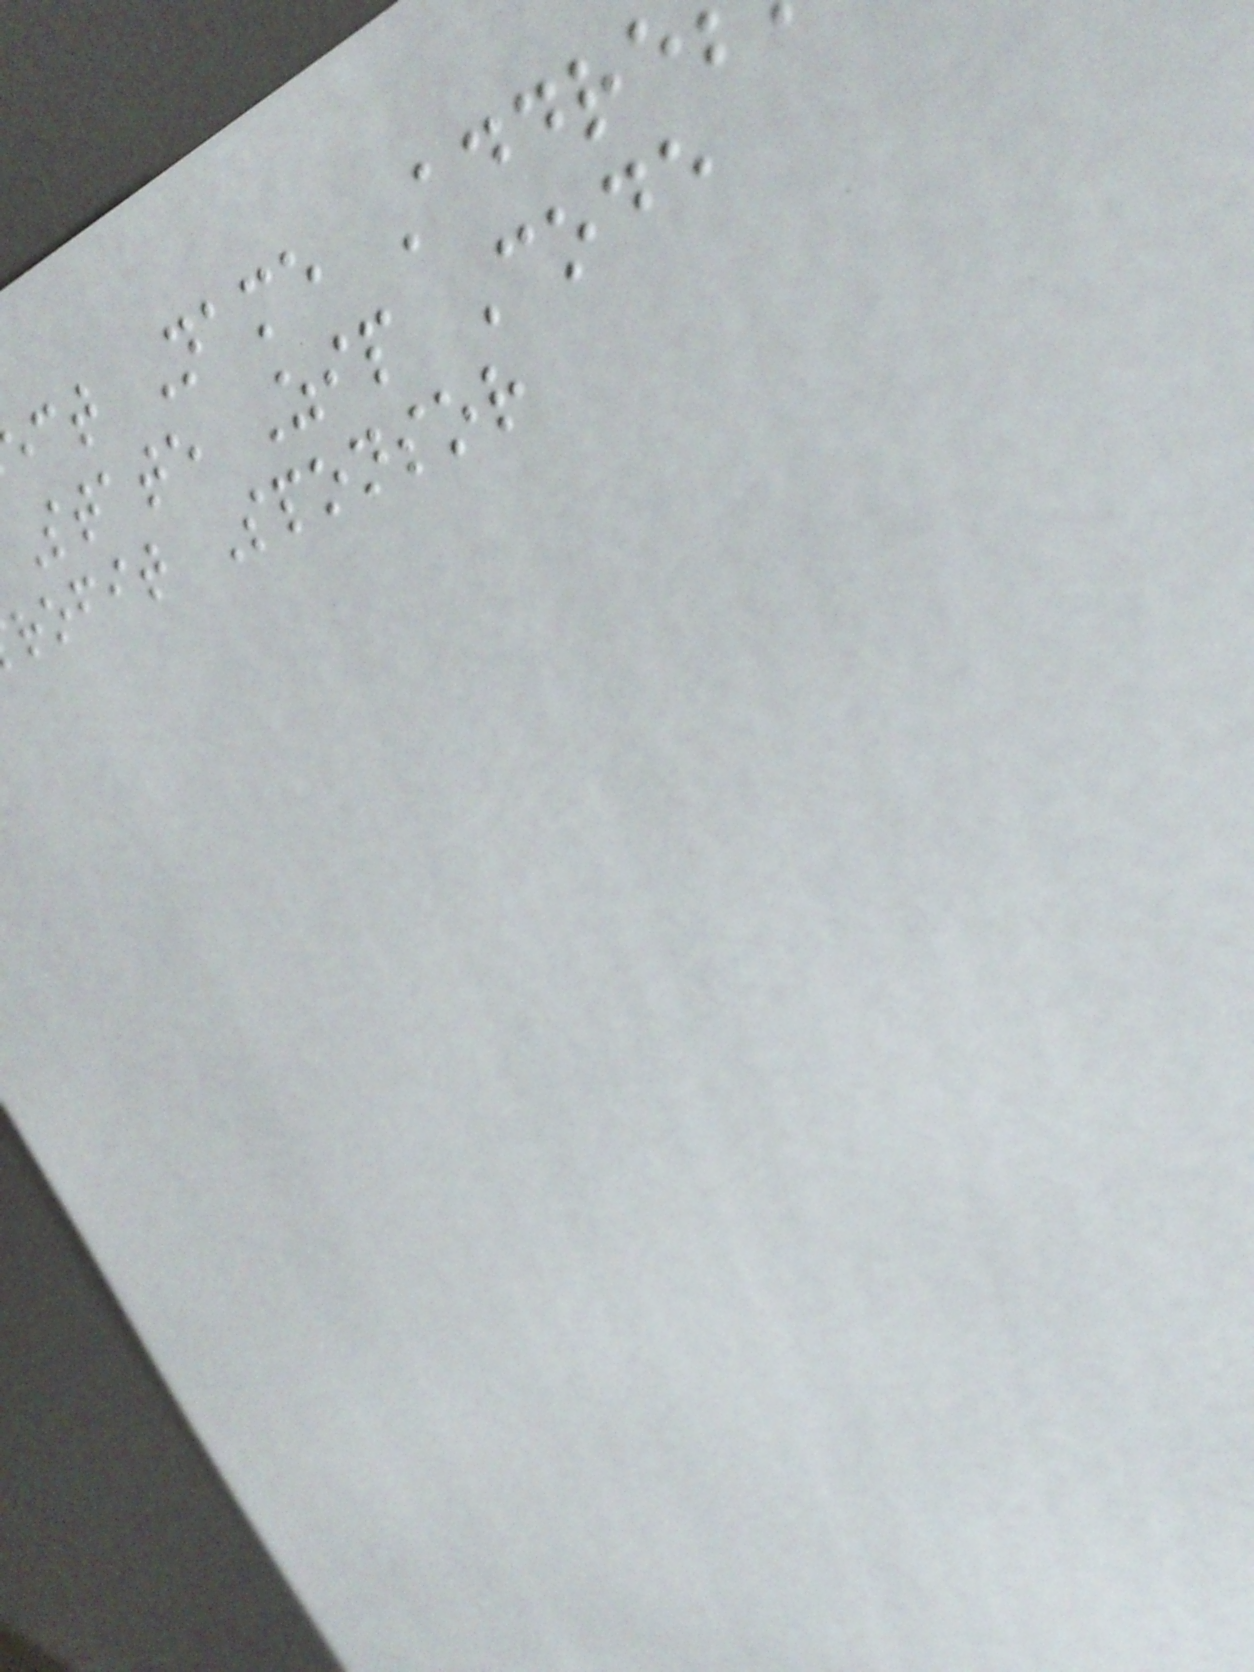ct Name Addre
State Zip Code
rofit Sponsor
